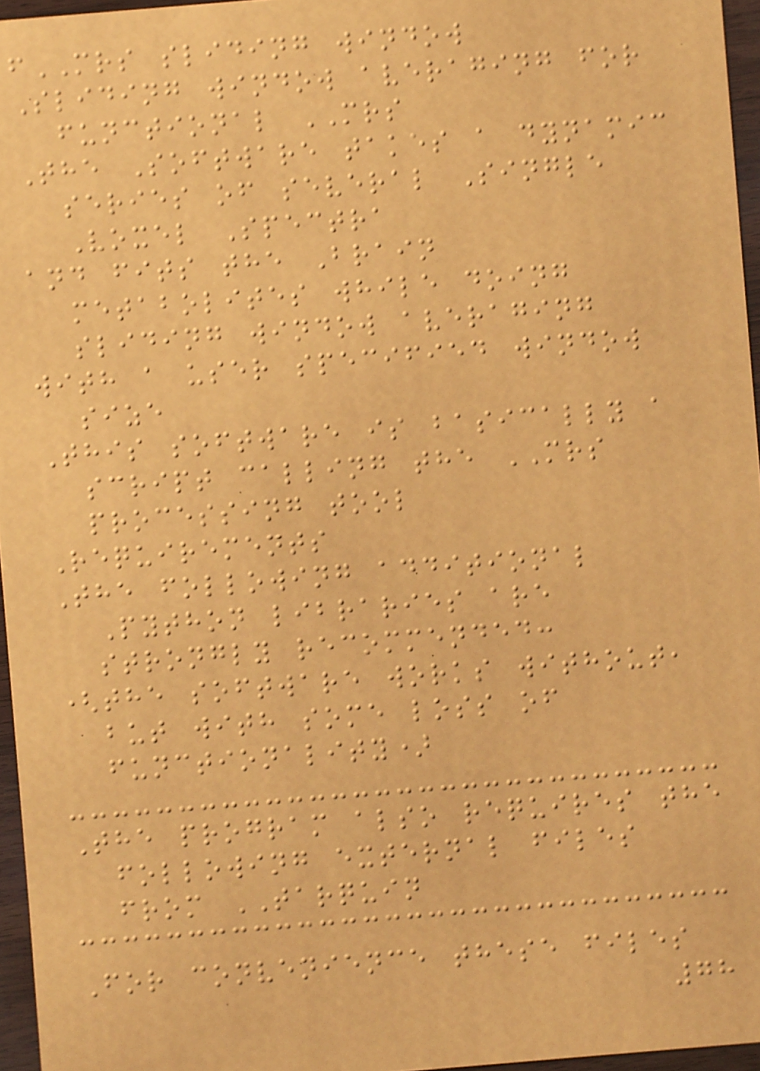fMRS sliding window
Sliding window averaging for
functional MRS
The Software takes a dynamic
series of several Single
Voxel Spectra
and fits the Brain
metabolites while doing
sliding window averaging
with a user specified window
size
This software is basically a
script calling the MRS
processing tool
Requirements
The following additional
Python libraries are
strongly recommended:
(the software works without,
but with some loss of
functionality)
The program also requires the
following external files
from TARQUIN
For convenience these files
78
